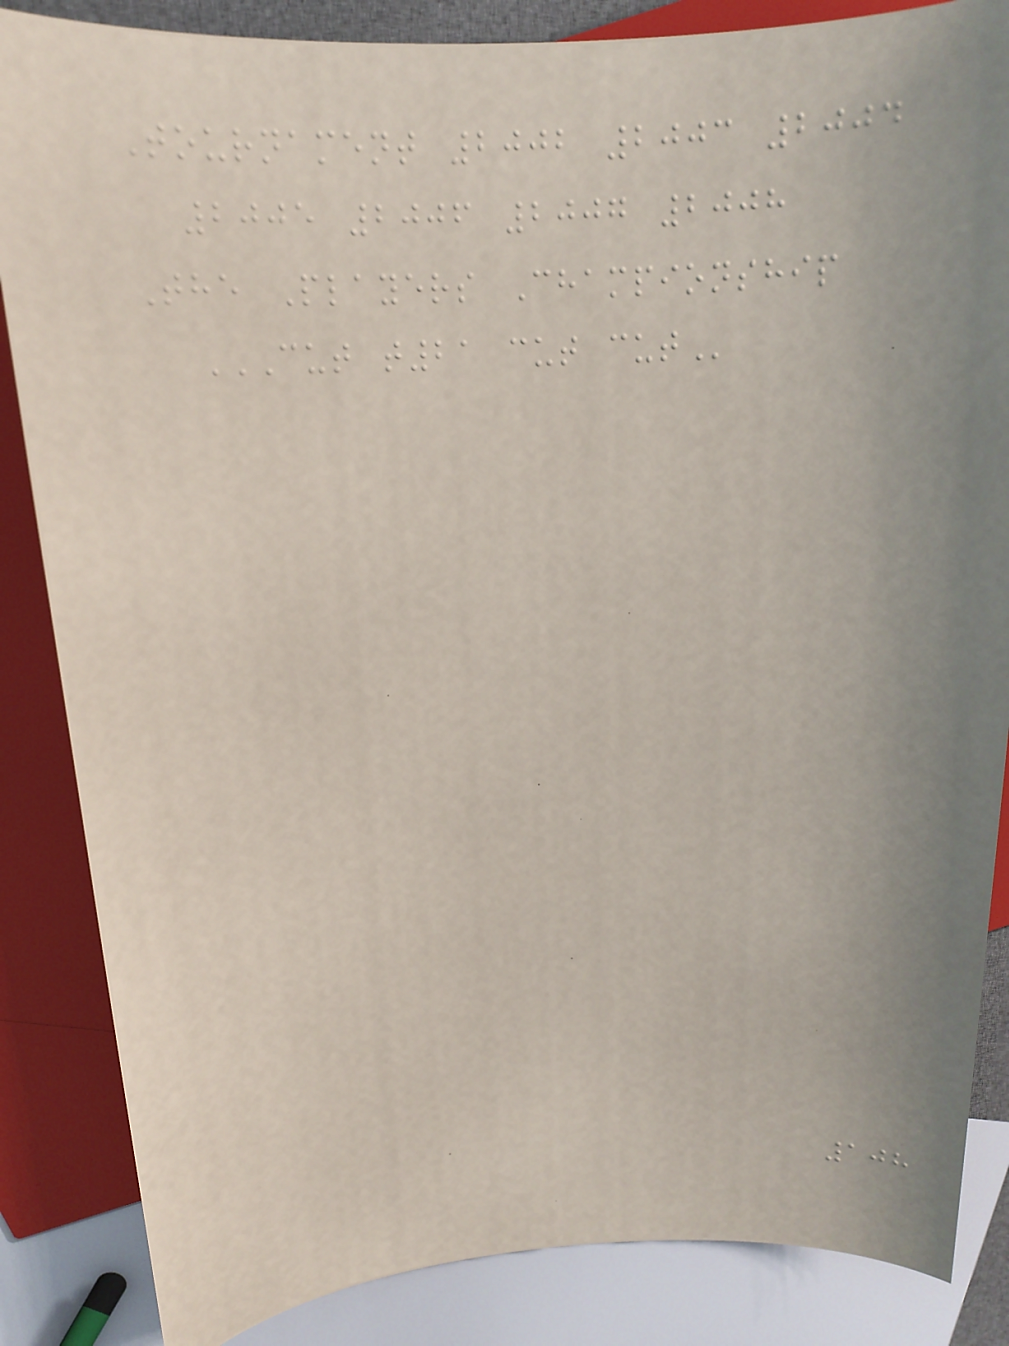Tournament 2002 2003 2004
2005 2006 2007 2008
The Players Championship
CUT T21 CUT CUT
108
